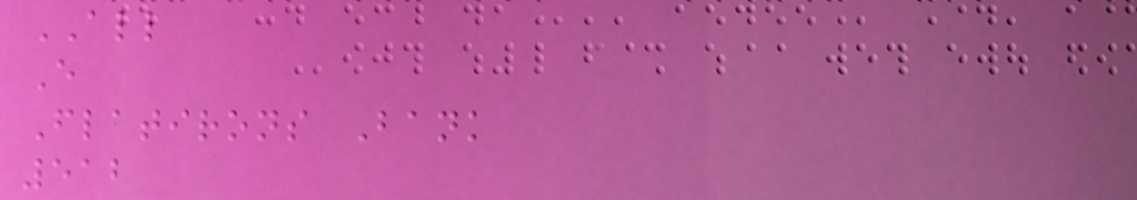ALL
E
Flatirons Bank
512
